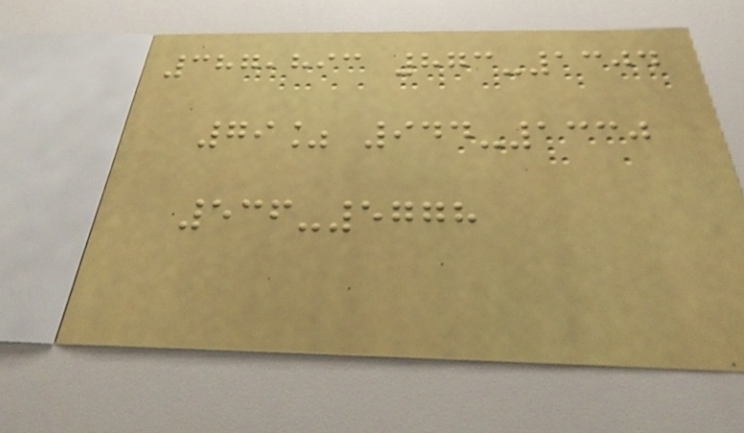387,893 873-1304
79% 944-1330
536-5778
